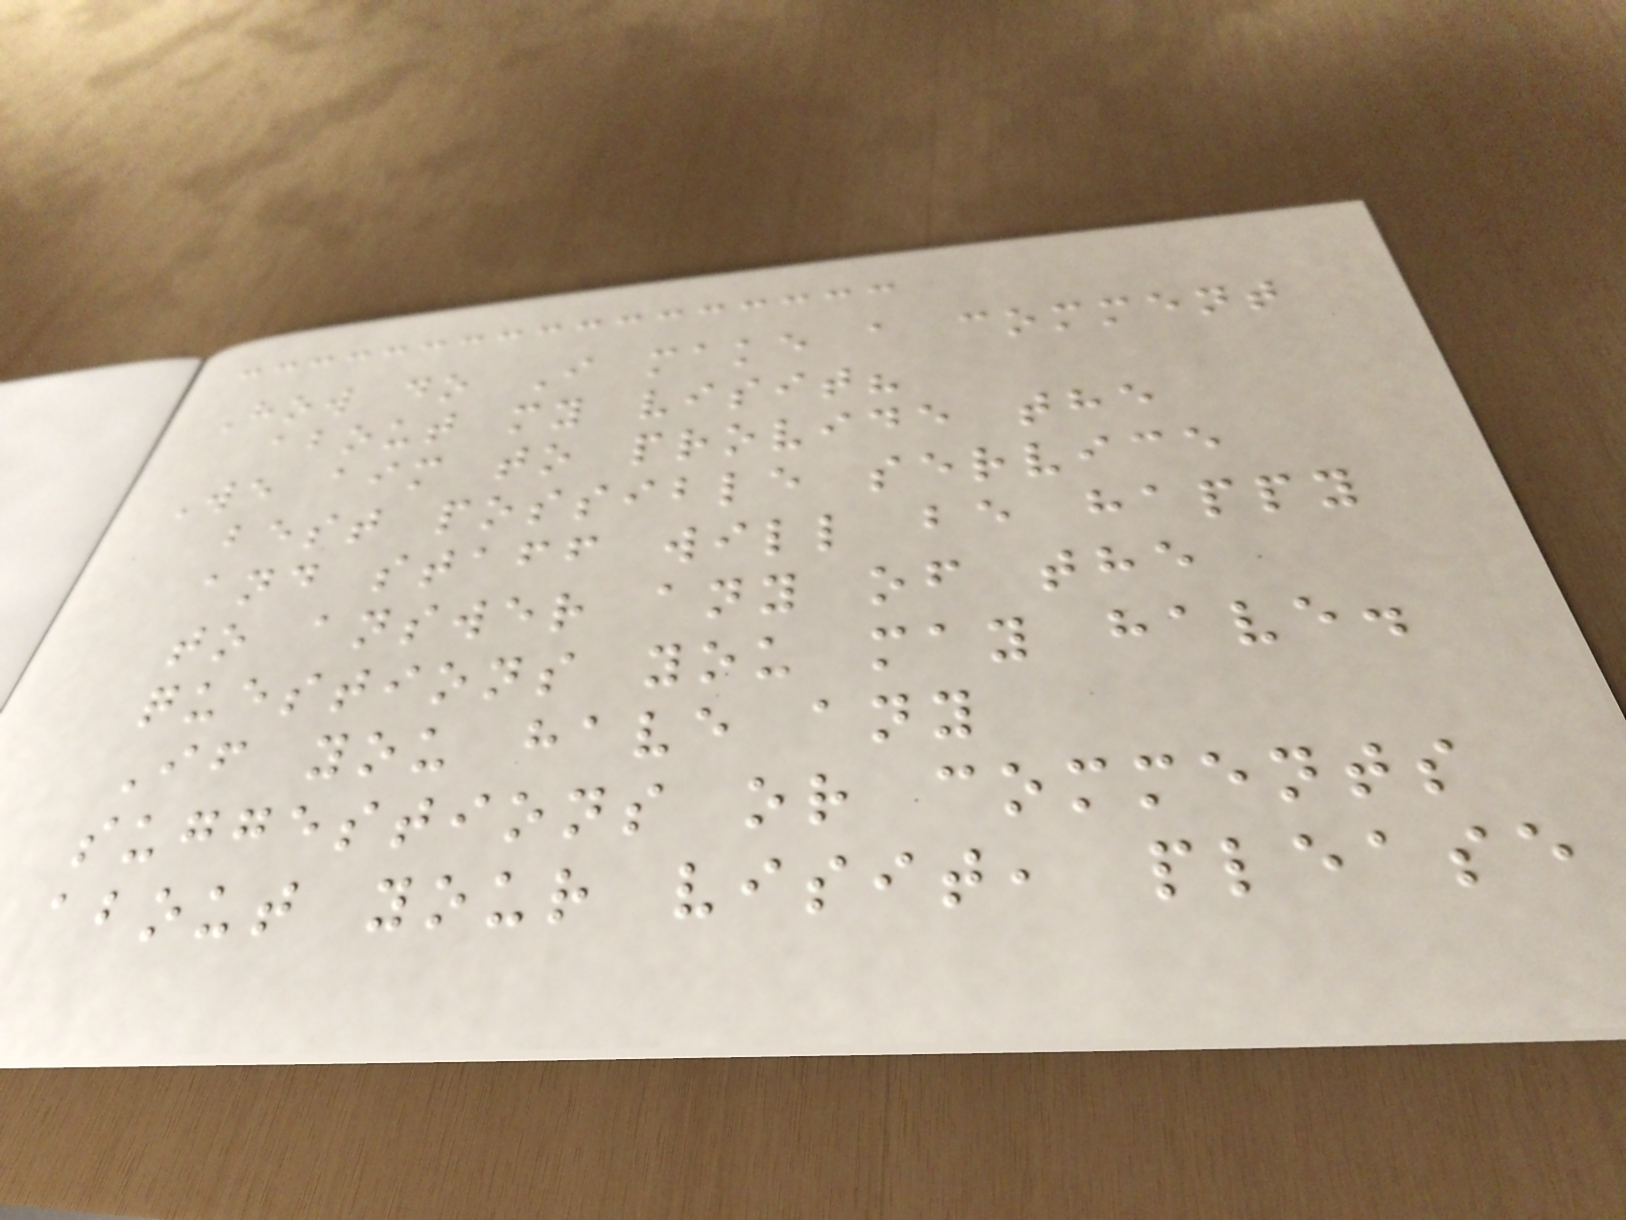How do I make a comment
about my visit?
We aim to provide the
best possible service
and staff will be happy
to answer any of the
questions you may have.
If you have any
suggestions or comments
about your visit, please
